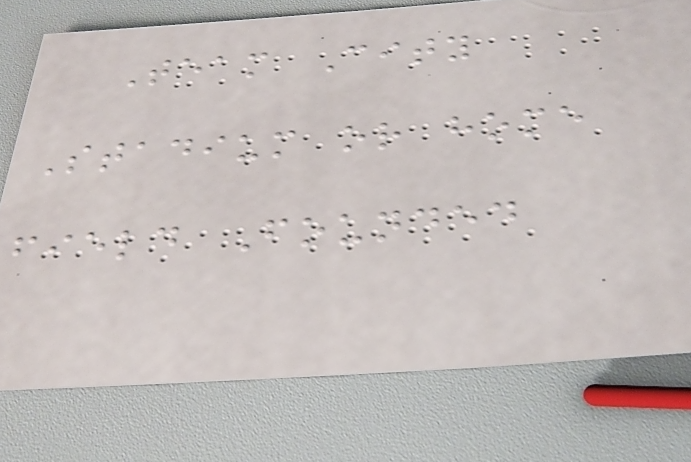Team City
Stadium or home
field Founded
